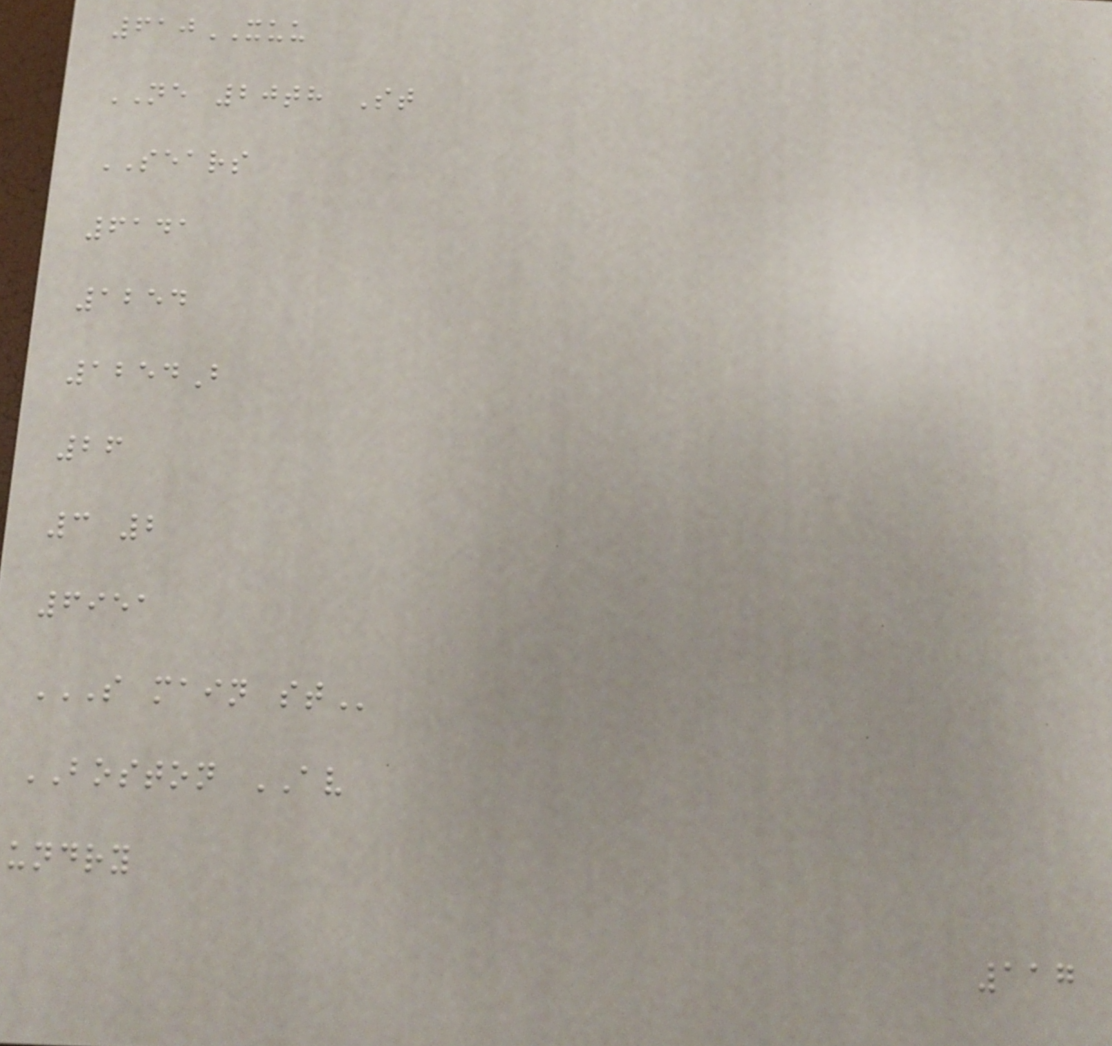610XUU
NE 20th St
SEARS
6141
1254
1254B
26
3 2
6951
S MAIN ST
BOSTON AV
undry
117
